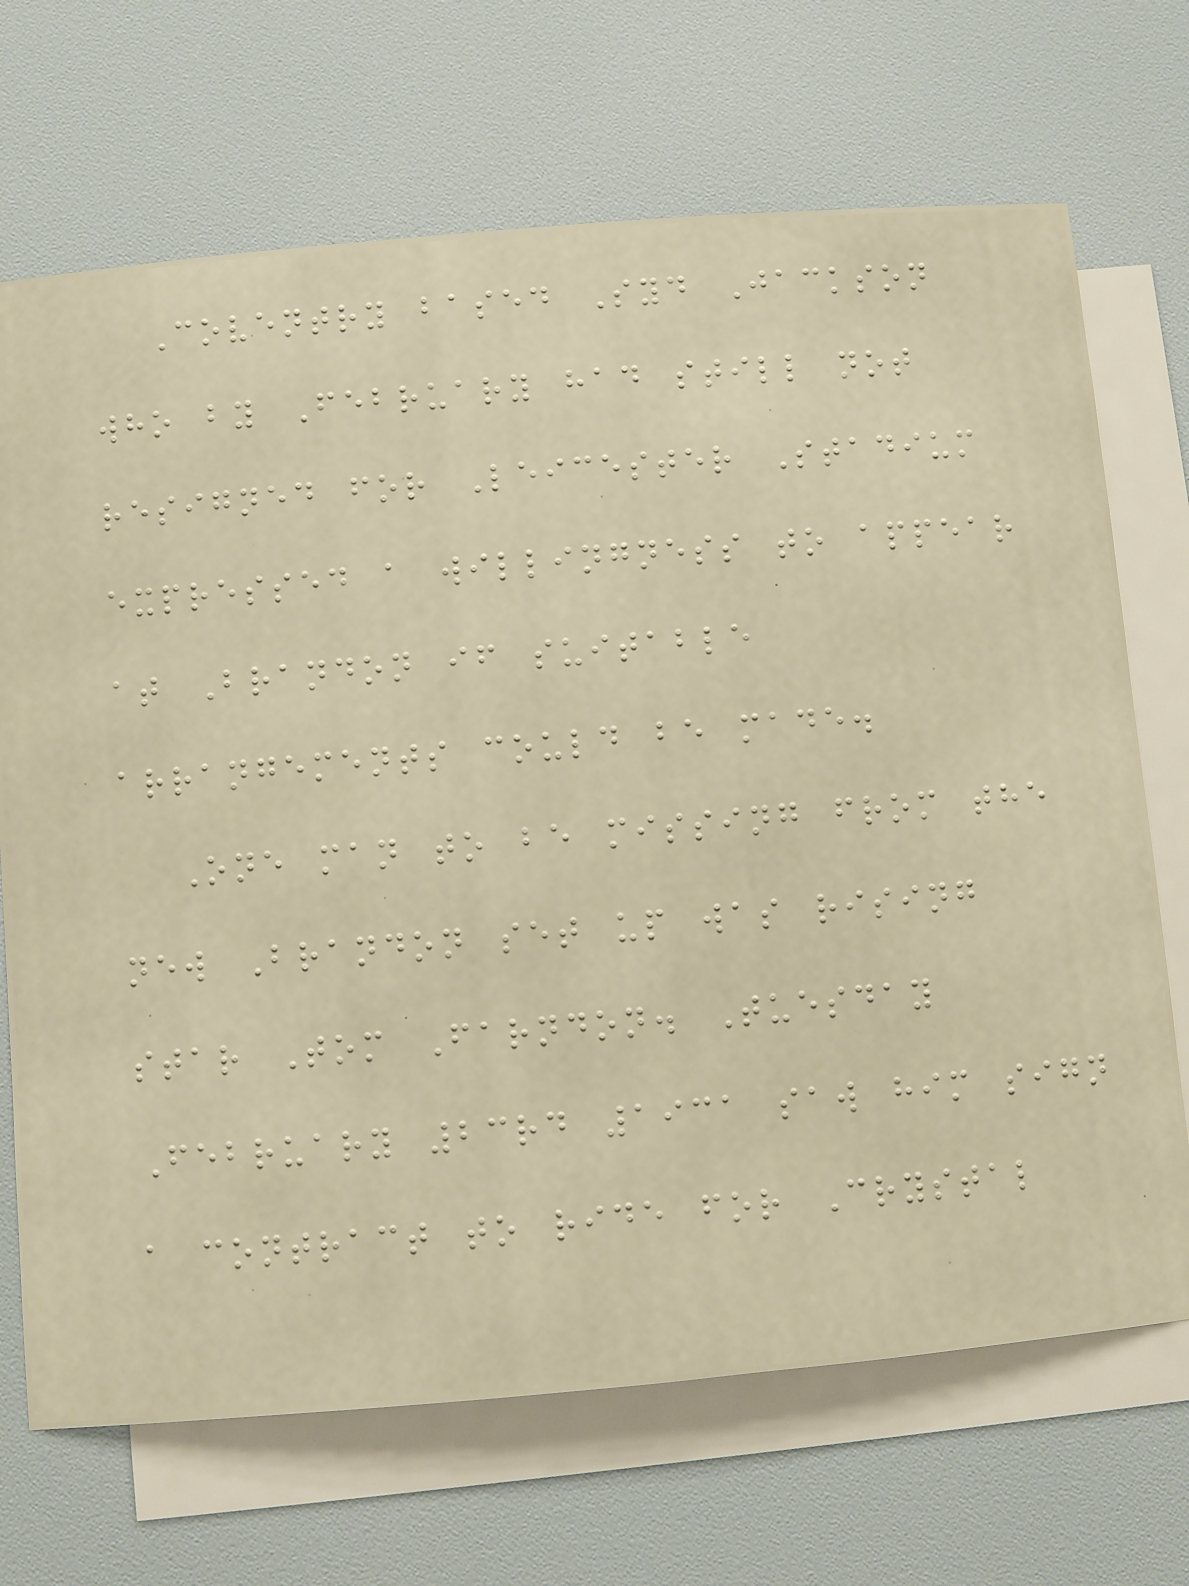Coventry based Syd Jackson
who by February had still not
resigned for Leicester Stadium
expressed a willingness to appear
at Brandon if suitable
arrangements could be made.
One man to be missing from the
new Brandon set up was rising
star Tom Farndon. Tuesday
February 23rd 1931 saw him sign
a contract to ride for Crystal
